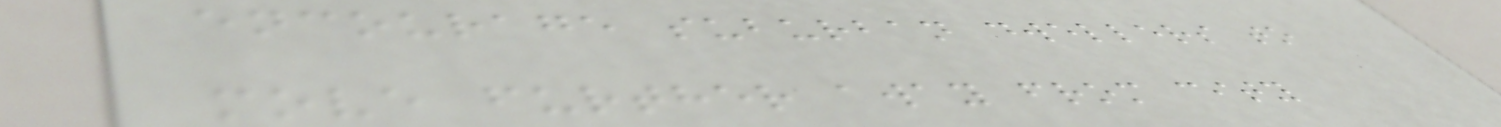encourage suburban dwellers to
move further away from city
